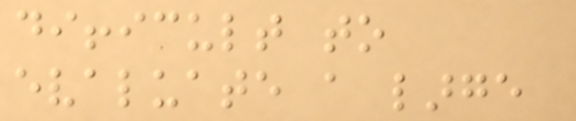difficult to
evaluate a large
